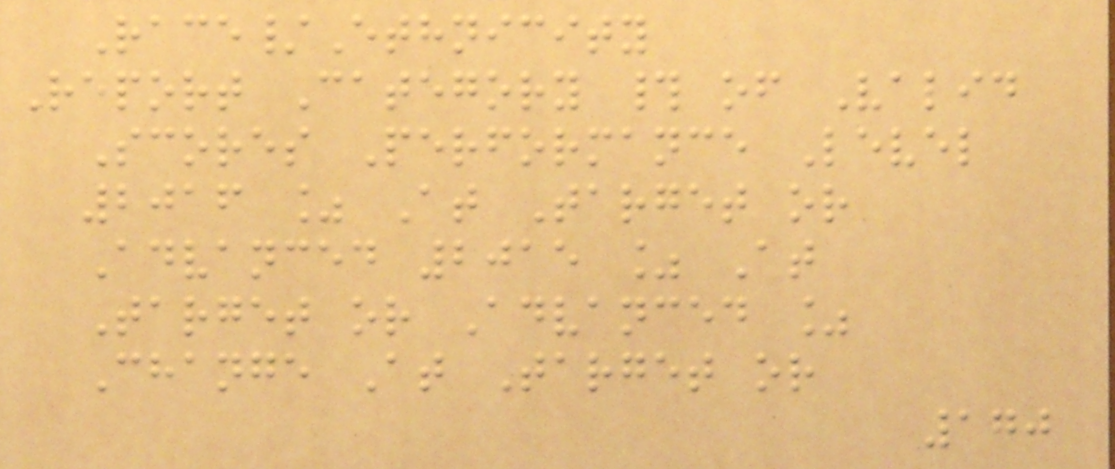Race/Ethnicity
Report Category # of Valid
Scores Performance Level
2016 % At Target or
Advanced 2015 % At
Target or Advanced %
Change At Target or
170
